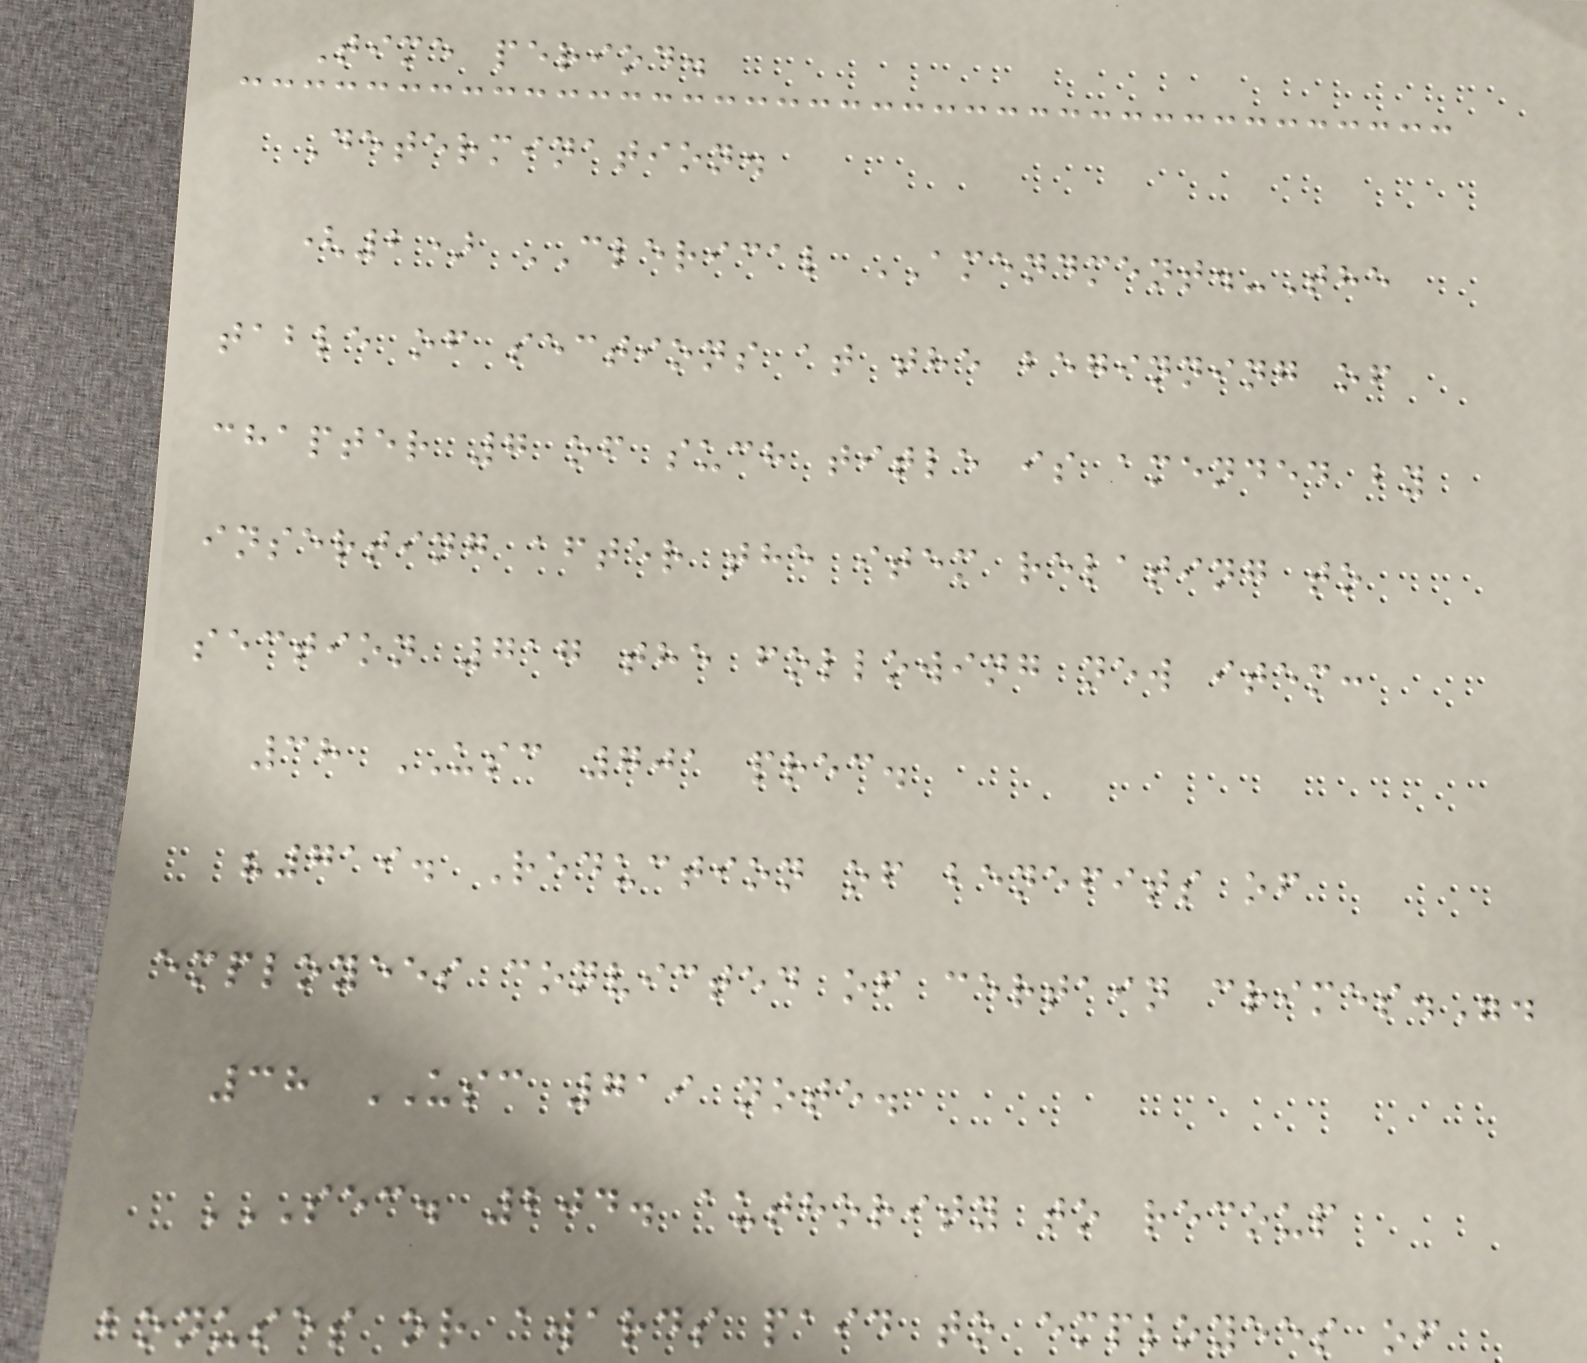Time period.
Determination.
(2) CLERICAL AMENDMENT.-The
table of sections at the beginning of
chapter 7 of such title is amended by
inserting after the item relating to
section 717 the following new item:
38 USC 701 prec.
"719. Reduction of benefits of
employees convicted of certain crimes.".
38 USC 719 note.
SEC. 204. AUTHORITY TO RECOUP
BONUSES OR AWARDS PAID TO EMPLOYEES OF
